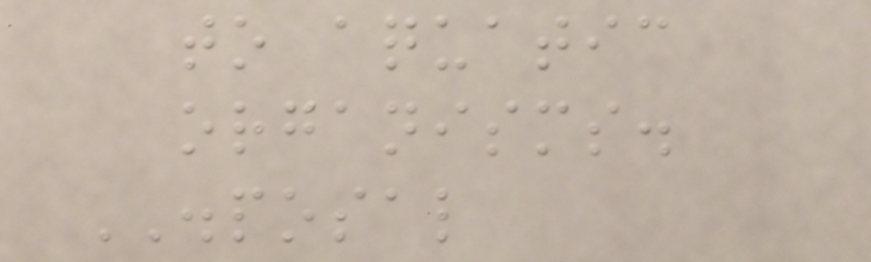to aquatic
organisms.
DISPOSAL
